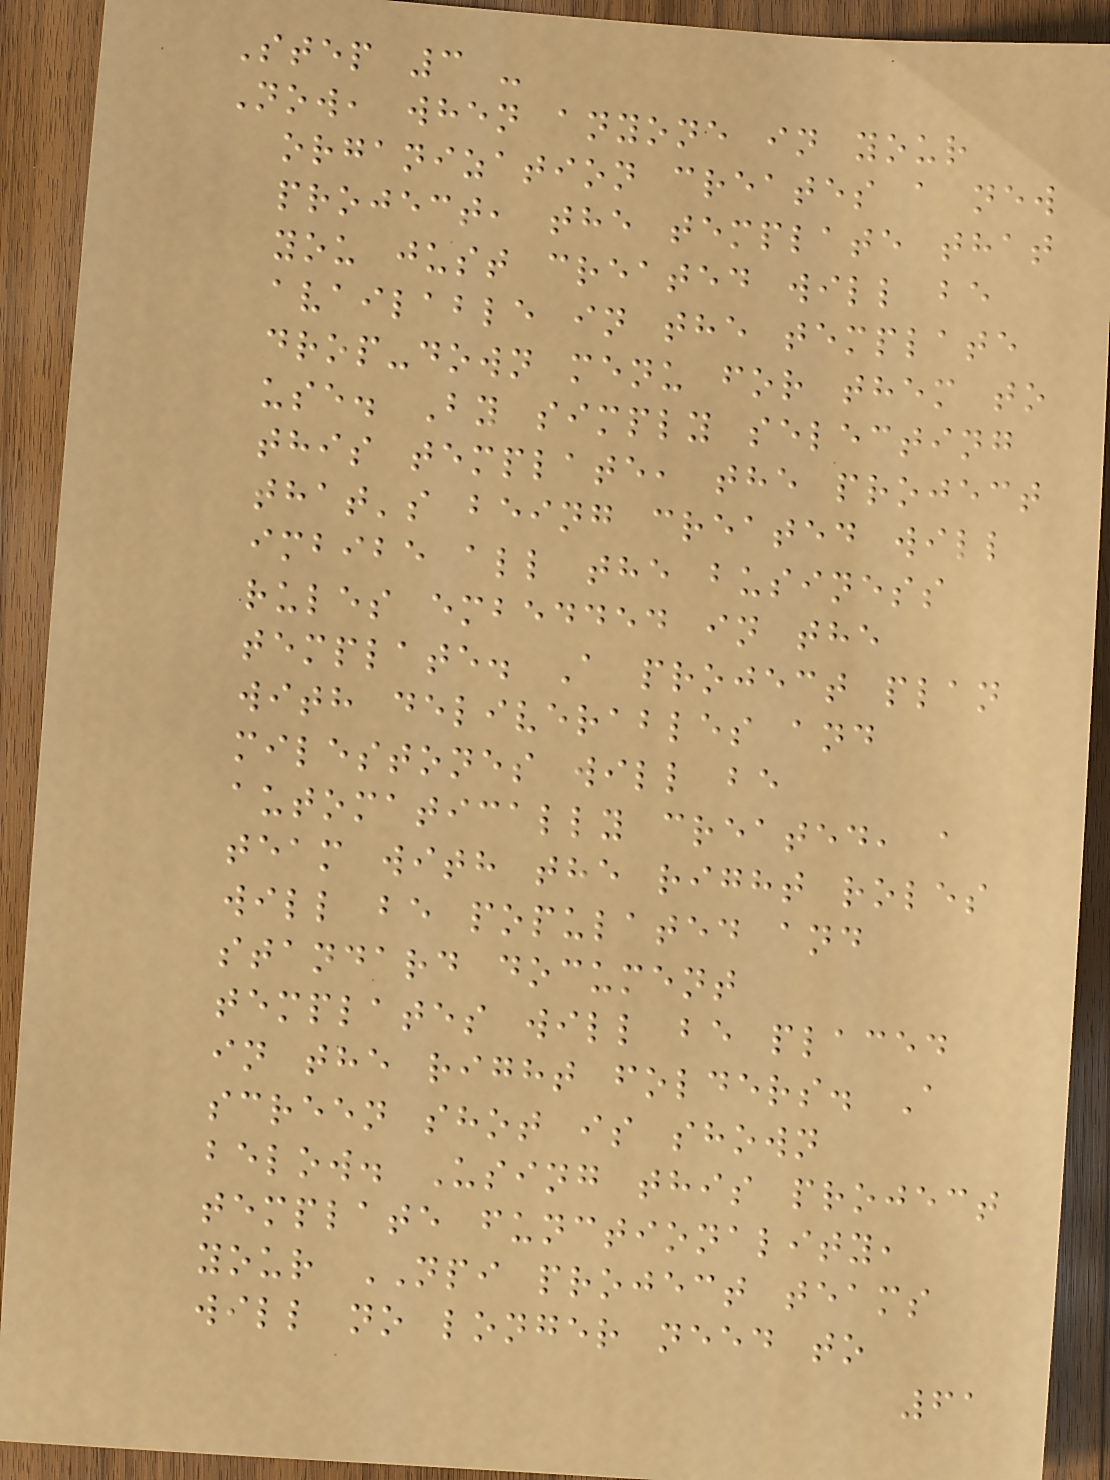Step 3 -
Now, when anyone in your
organization creates a new
project, the template that
you just created will be
available in the template
drop-down menu for them to
use. By simply selecting
this template, the project
that's being created will
imbibe all the business
rules embedded in the
template. A project plan
with deliverables and
milestones will be
automatically created, a
team with the right roles
will be populated and
standard document
templates will be placed
in the right folders. A
screen shot is shown
below. Using this project
template functionality,
your NPI project teams
will no longer need to
61
